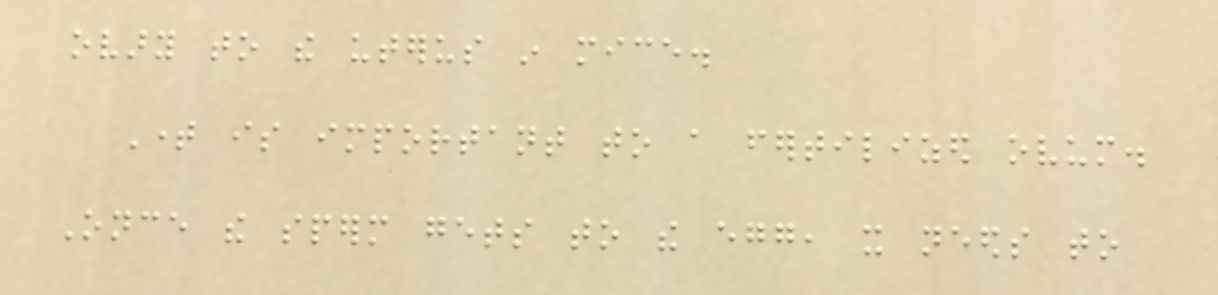ovary to the uterus in mice.
Time is important to a fertilized ovum.
Once the sperm gets to the egg, it needs to
